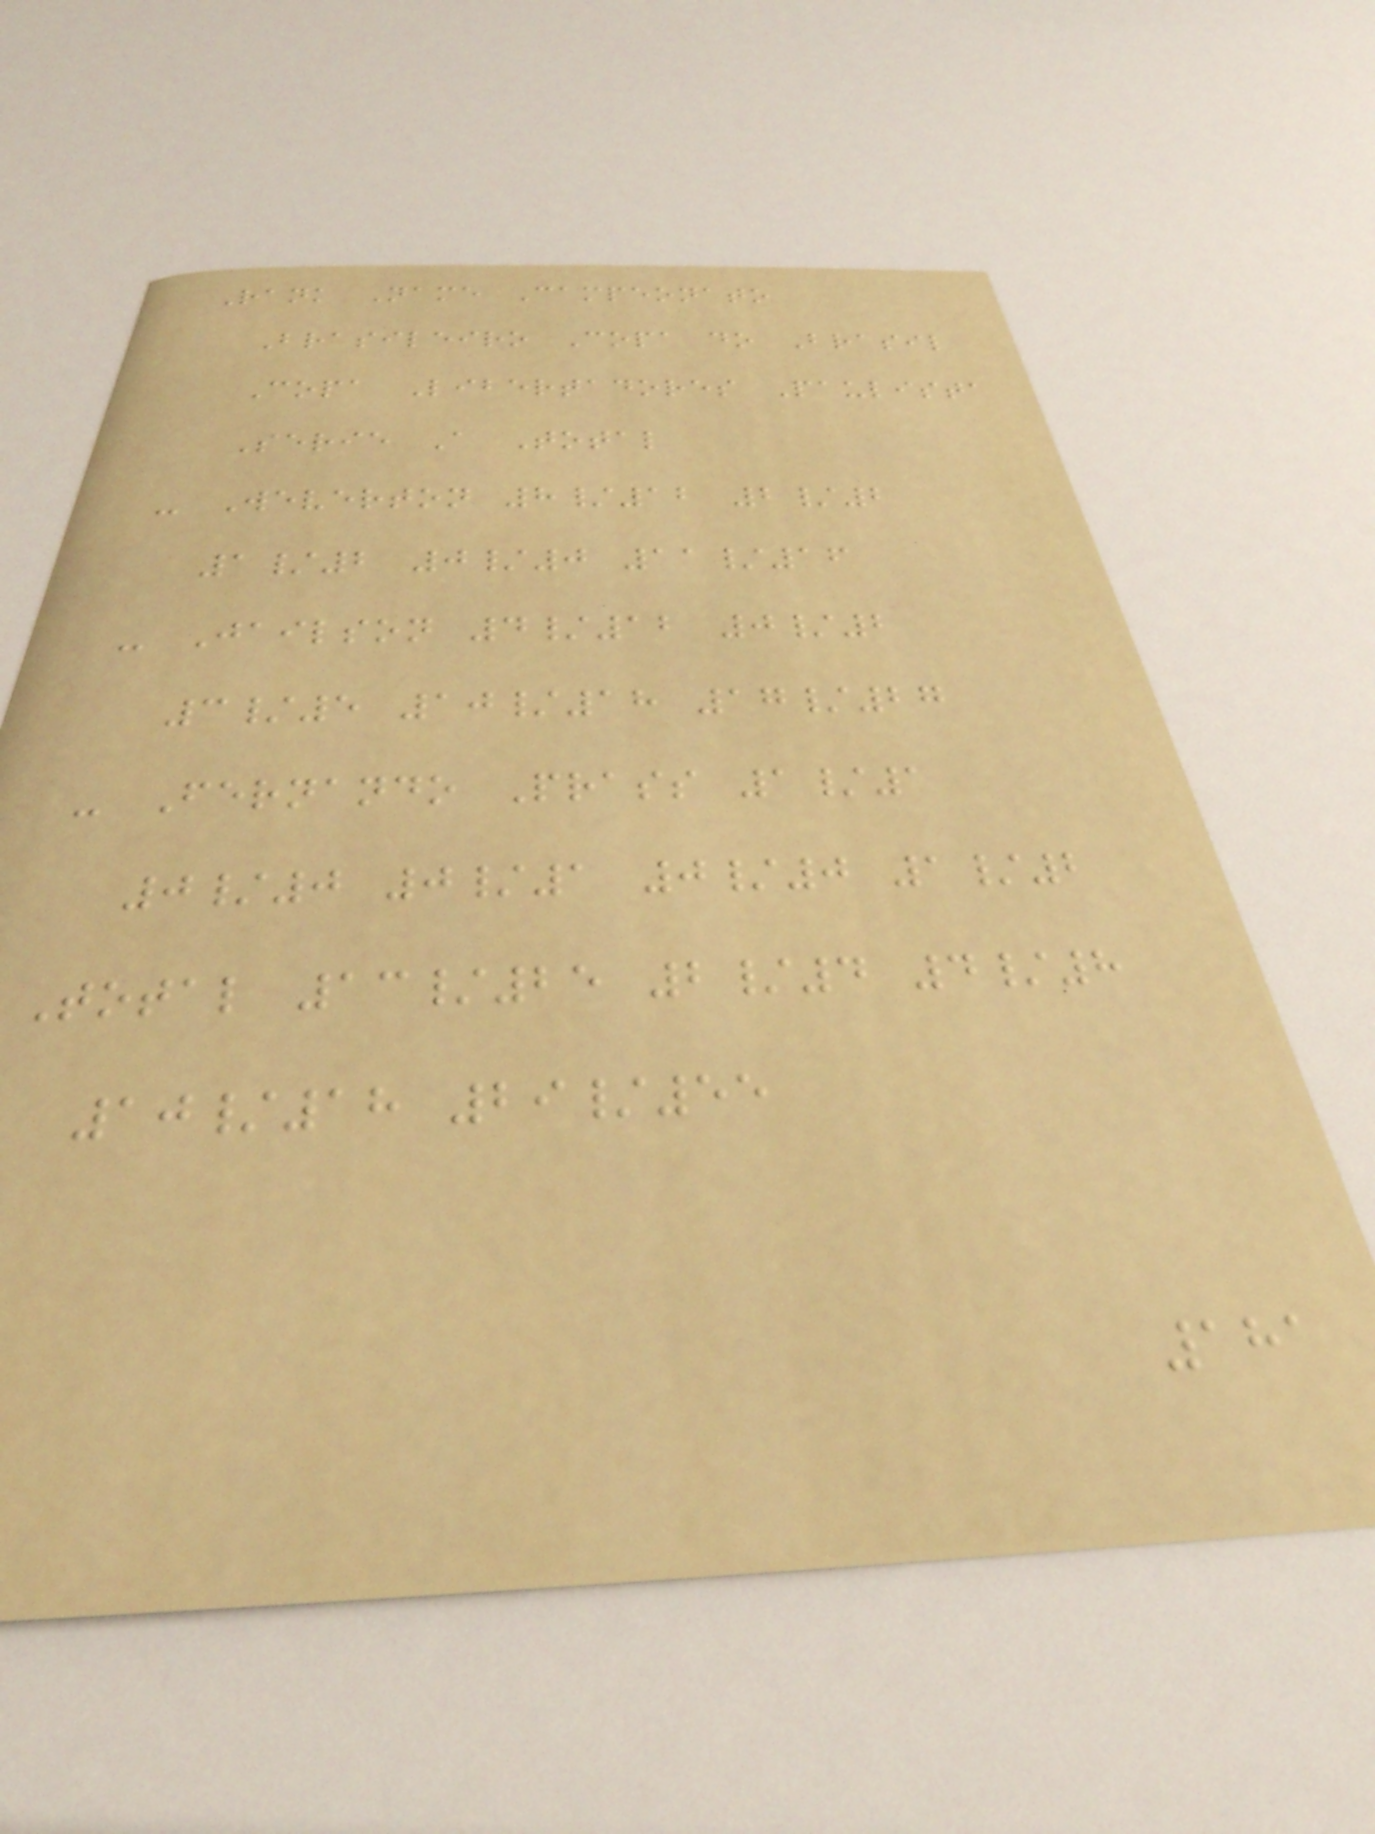Rank Name Campeonato
Brasileiro Copa do Brasil
Copa Libertadores Paulista
Serie A Total
- Weverton 8/12 2/2
1/2 0/0 11/16
- Jailson 4/12 0/2
3/5 10/18 17/27
- Fernando Prass 1/1
0/0 0/1 0/0 1/2
Total 13/25 2/4 4/8
10/18 29/55
181
